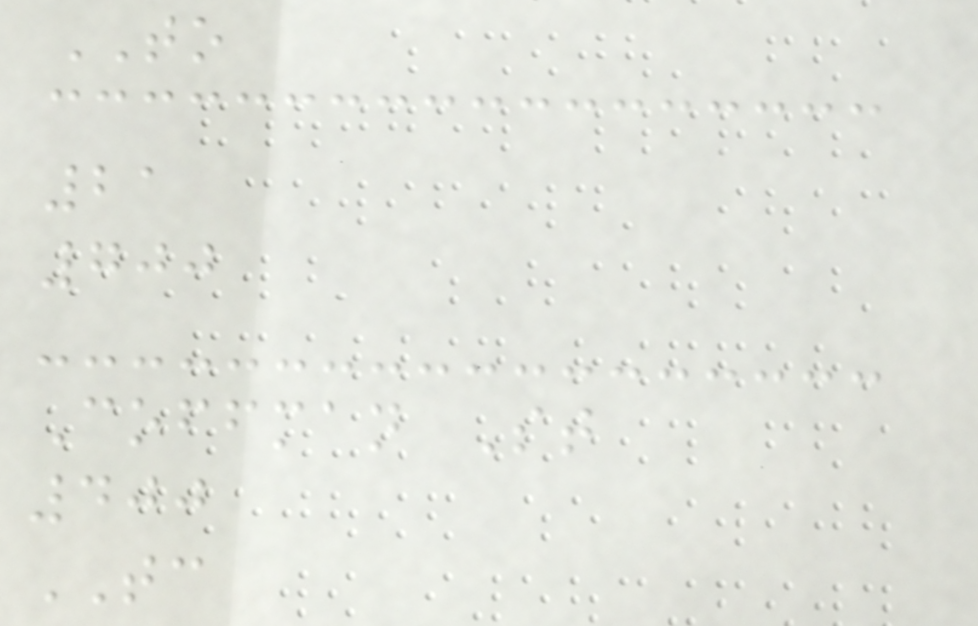TO
21
700
Coffman St
400
TC
